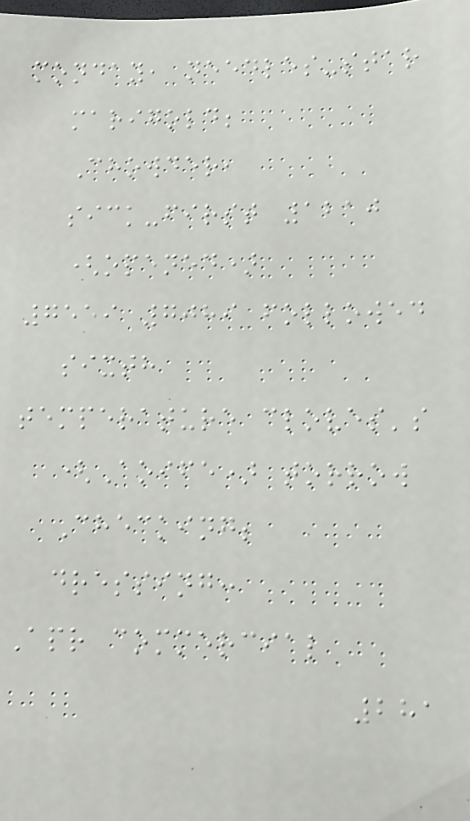monday, needles-star
marigold;
Chowder,
sick-first 1210
(opened)
7559 7089 followed
sixth
temperature cloves's
(Aoife) torrow
Checking;
dressing:
Apr commercial
281
